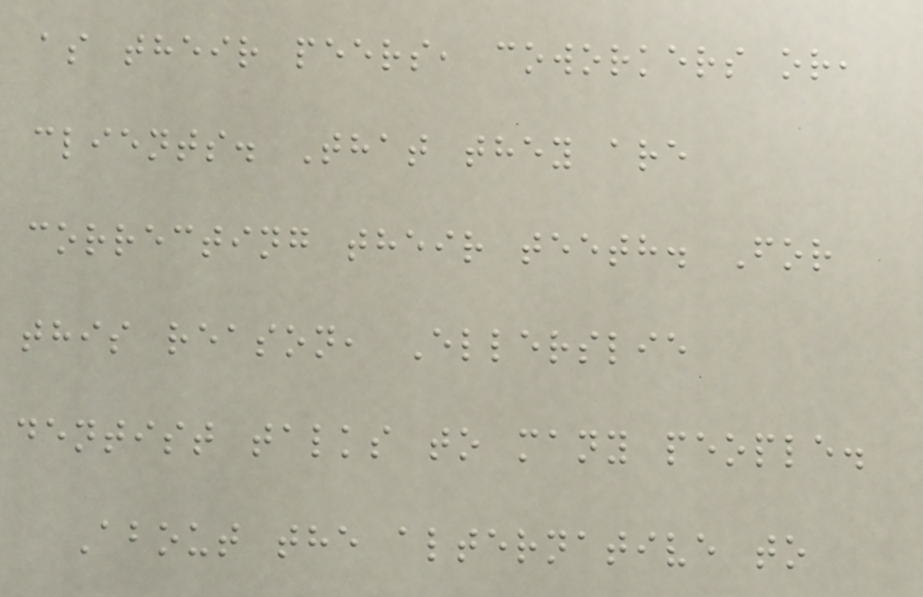as their peers, coworkers or,
clients. That they are
correcting their teeth. For
this reason, Ellerslie
dentist talks to many people.
About the alternative to
